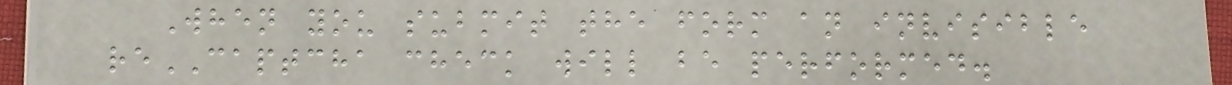When you submit the form an invisible
reCAPTCHA check will be performed.
